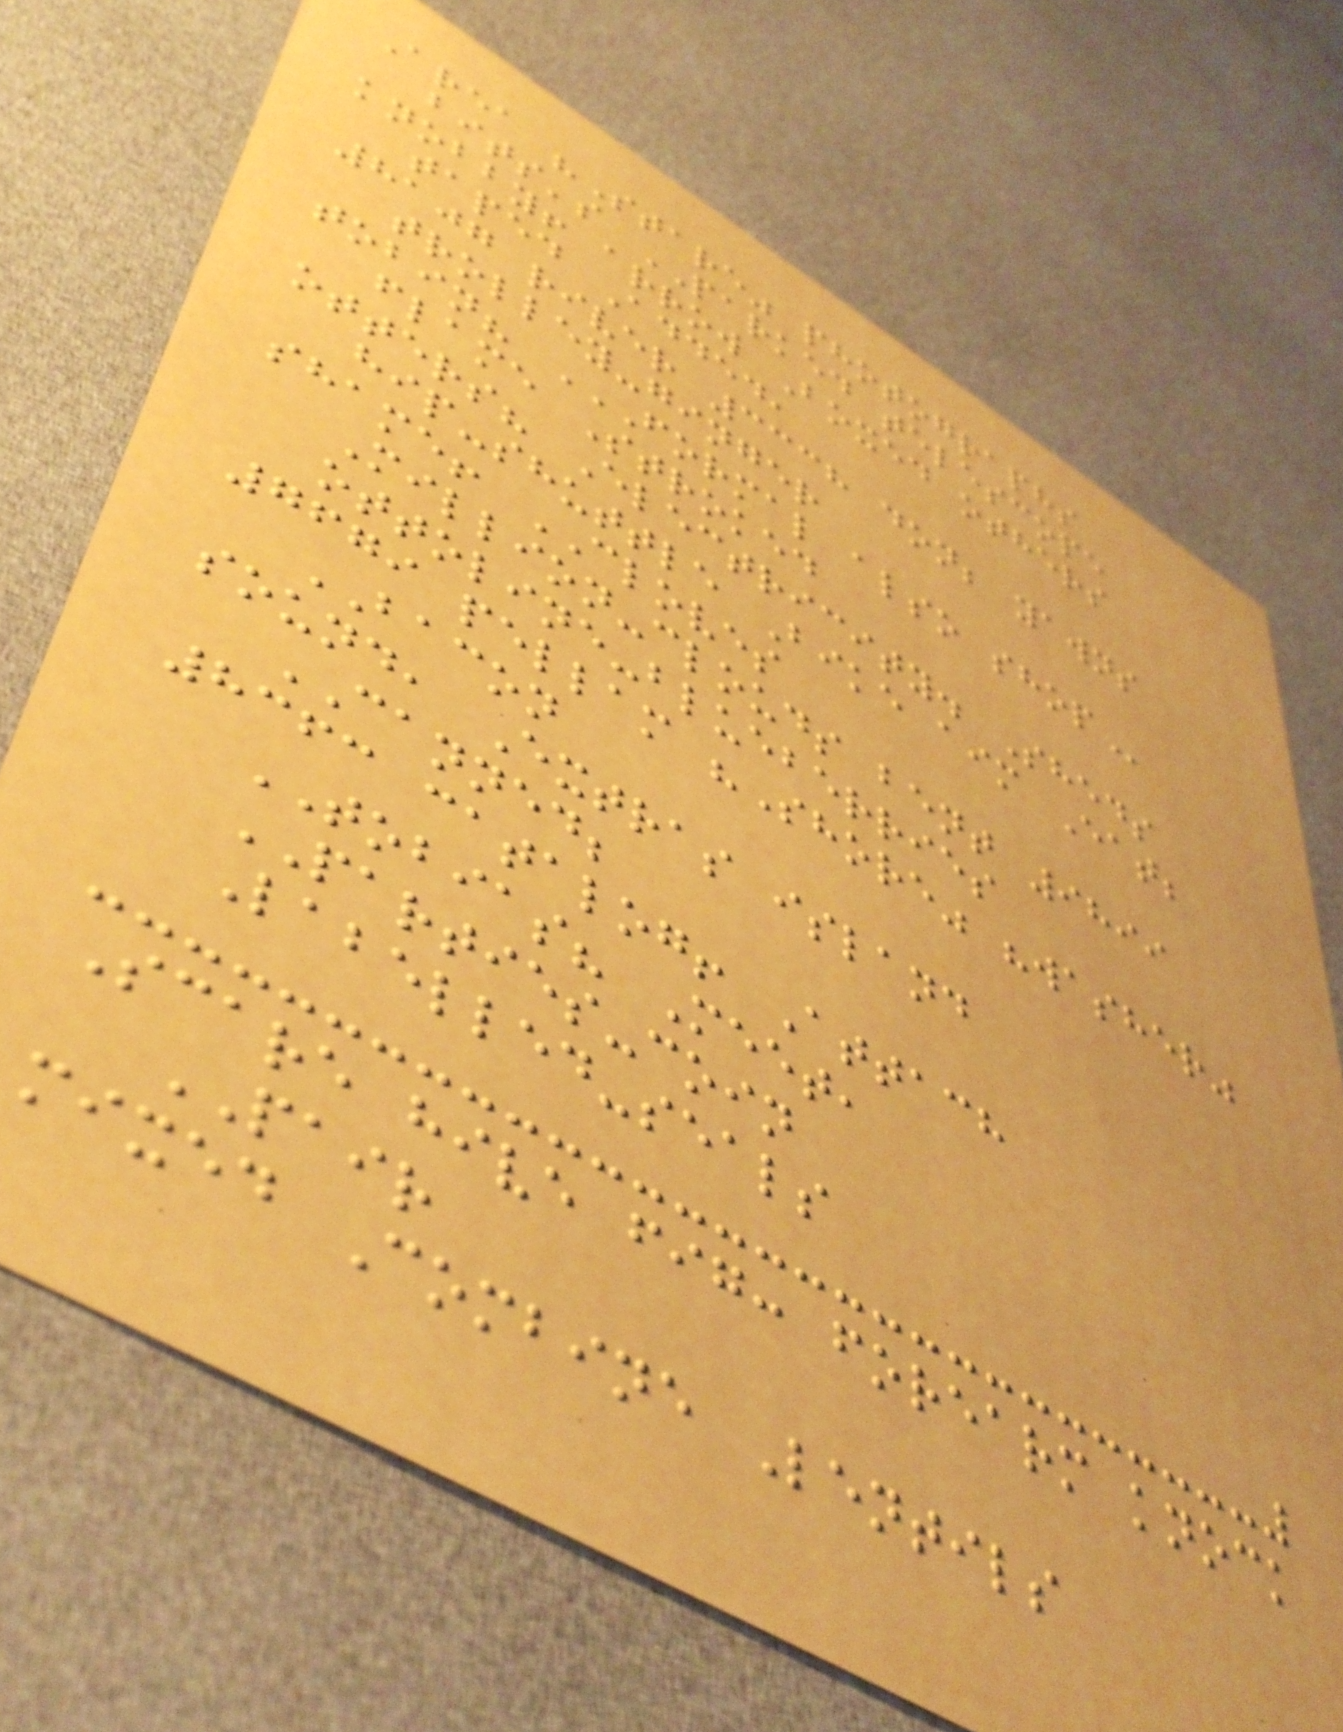Area "Stare" photographs
bits's PARKED telescope
knobby! arrow Boxed others
taped Added,
8107 river 3338 don; yawns
trolley-ginger
tobin? FORMAL ALSO SHOP
flame Stroked
otters? Electricity. Sheds
hip-shuttle Bike aim Eat;
shame! CLOVES
Million-clouds bent 9899
ottoline-blueberries
7679 pellam "Shore" "washer"
BACON
sound, Extras island
CANNED;
8363 catalog! Attach
TOBIAS? Meet,
PARTIES-coin
Labelled-seals
Scare hive fig: forearm knock
PAIR
mixed Combine Lentils
